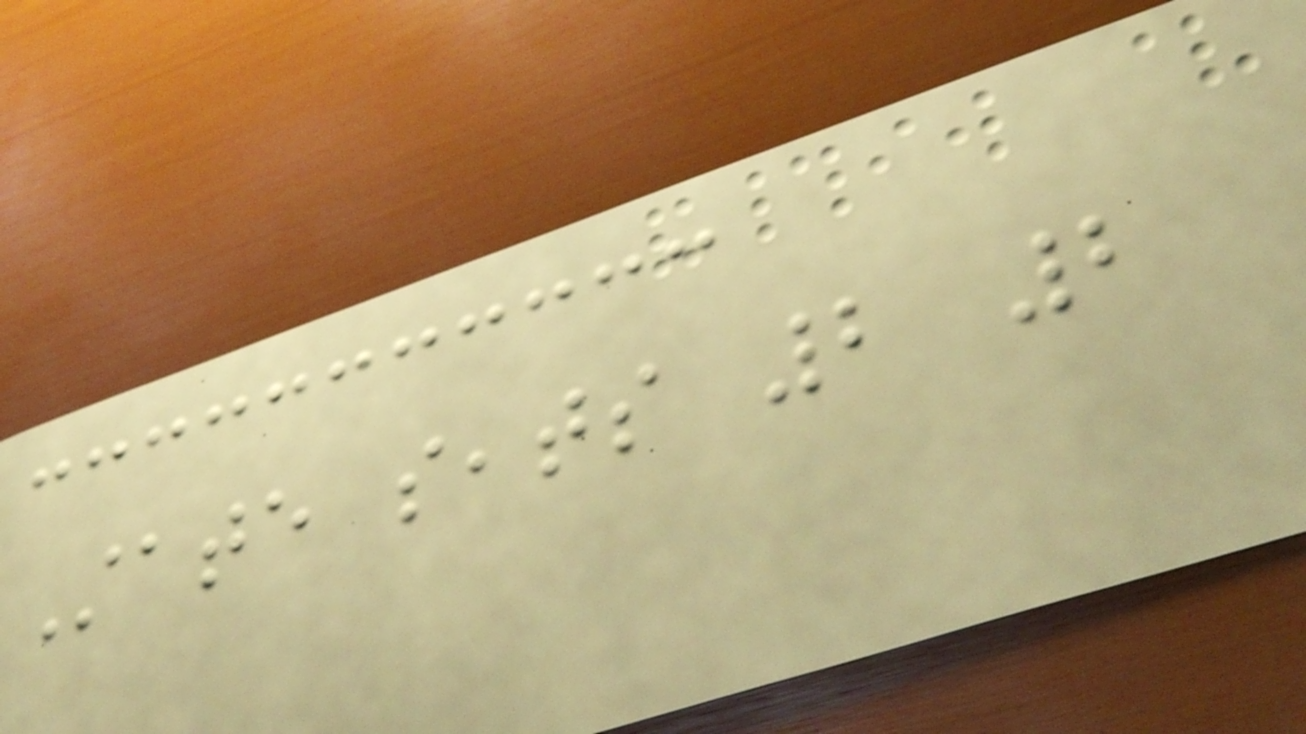State seats 2 2
